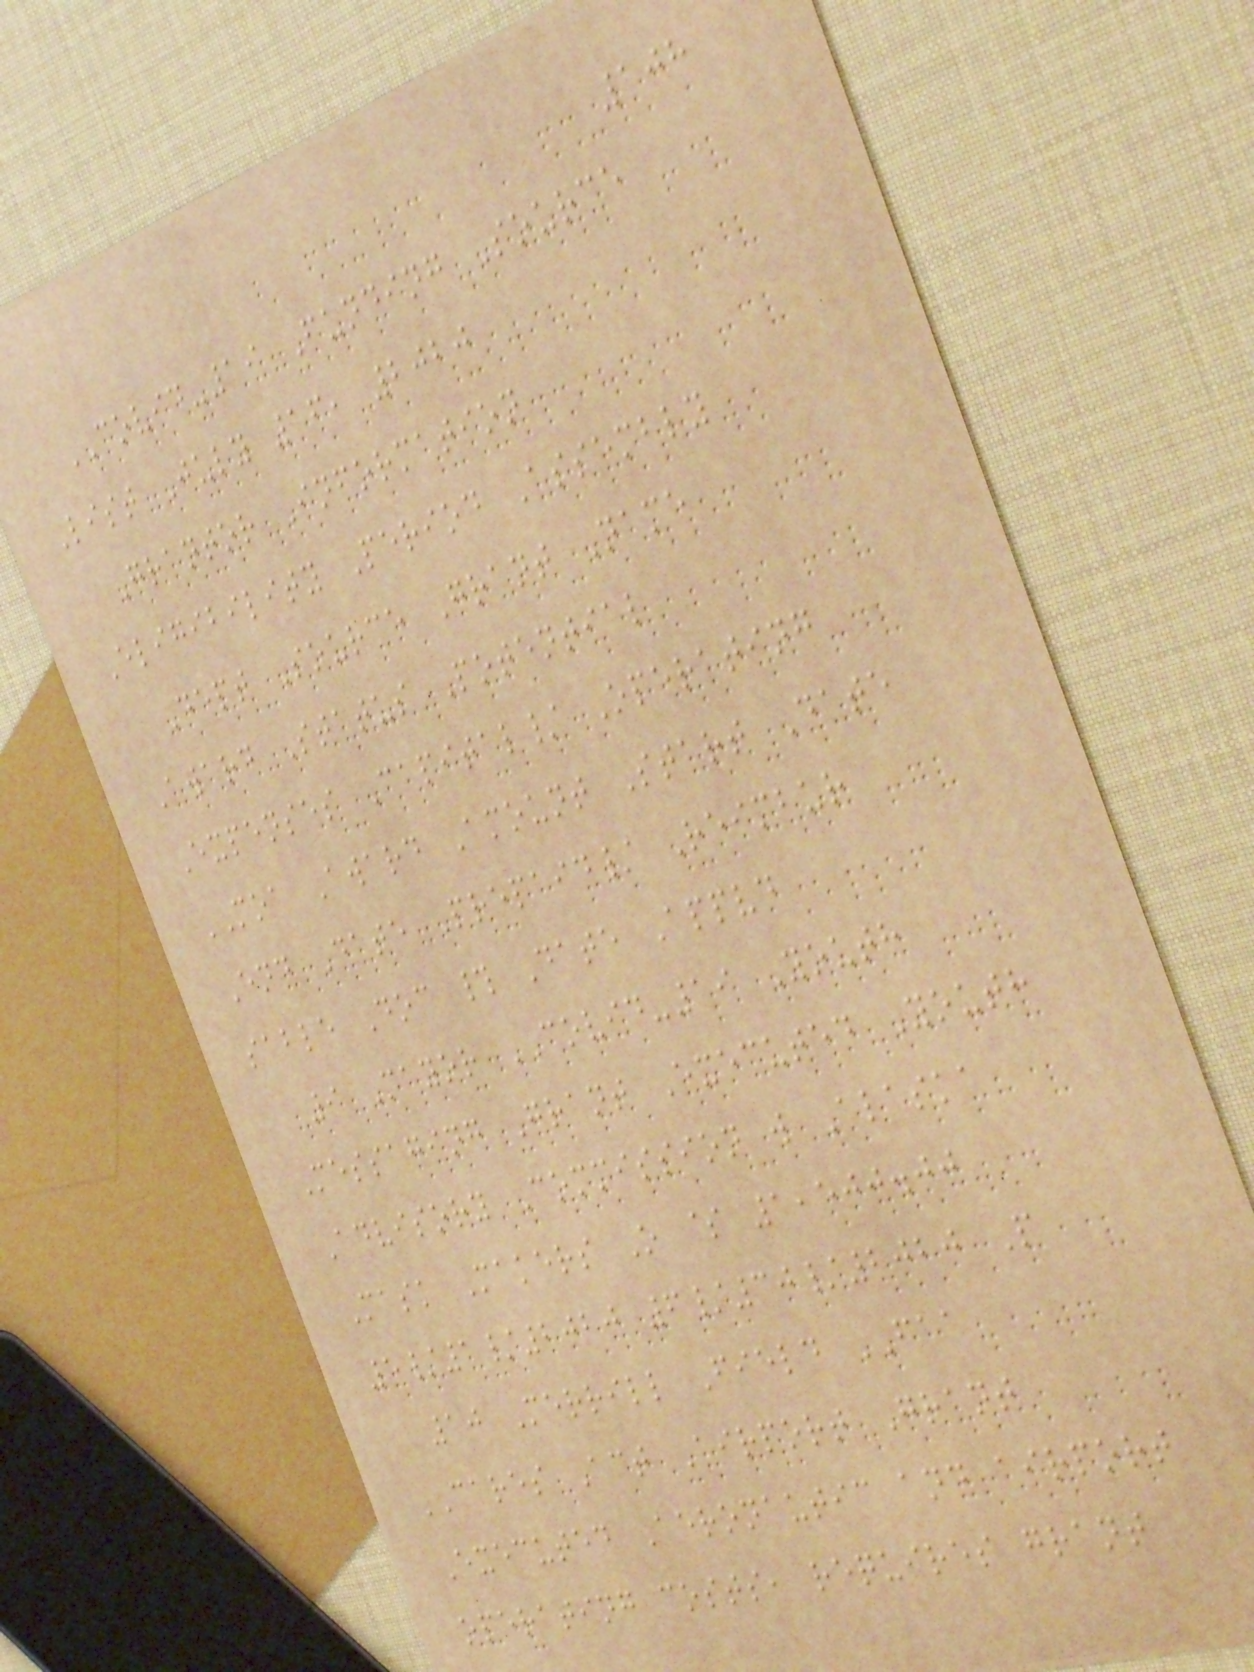108
COVID-19 Funding Source
List July 16, 2020
Grantor Information
Eligibility Period Assembly
Dept Source Grant Name
Award Status Potential
Expenses Capital/ Operating
MOA Award Amount Start Date
End Date Prepaid/ Reimbur
sable Doc # Date Appvd
9 Mayor COVID-19 Youth
Messaging Grant Executed Youth
Advisory Commission w Alaska
Mask Makers O $ 1,500.00
5/1/2020 6/30/2020 P
10 Merrill Field FAA
CARES Act Airport Grant
Executed Aeronautic and airport
operating costs, requires grant
